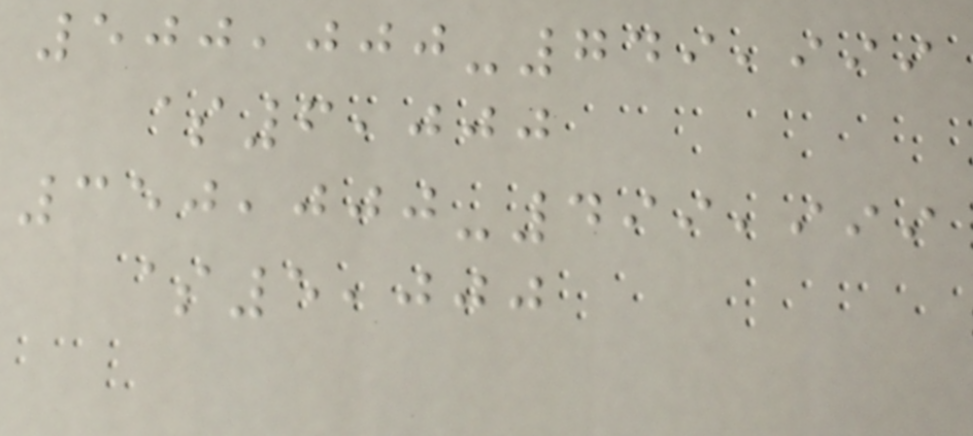500,000-749,999
$6,000
350,000-499,999
$5,000
